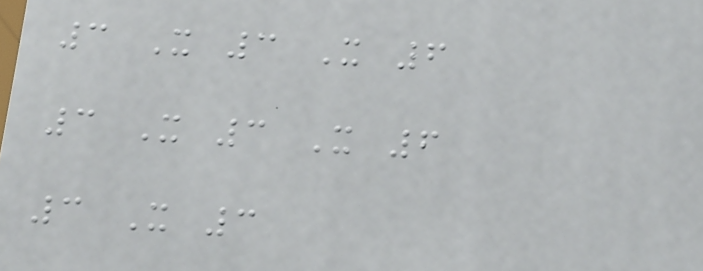3 X 3 X 6
3 X 3 X 6
3 X 3
